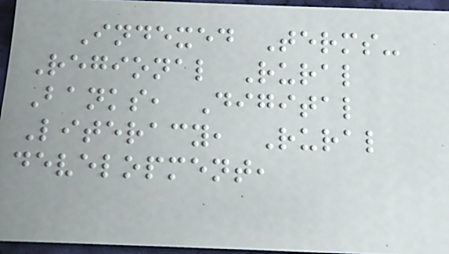Indexed Terms-
Regional Rural
Banks, Digital
Literacy, Rural
development,
